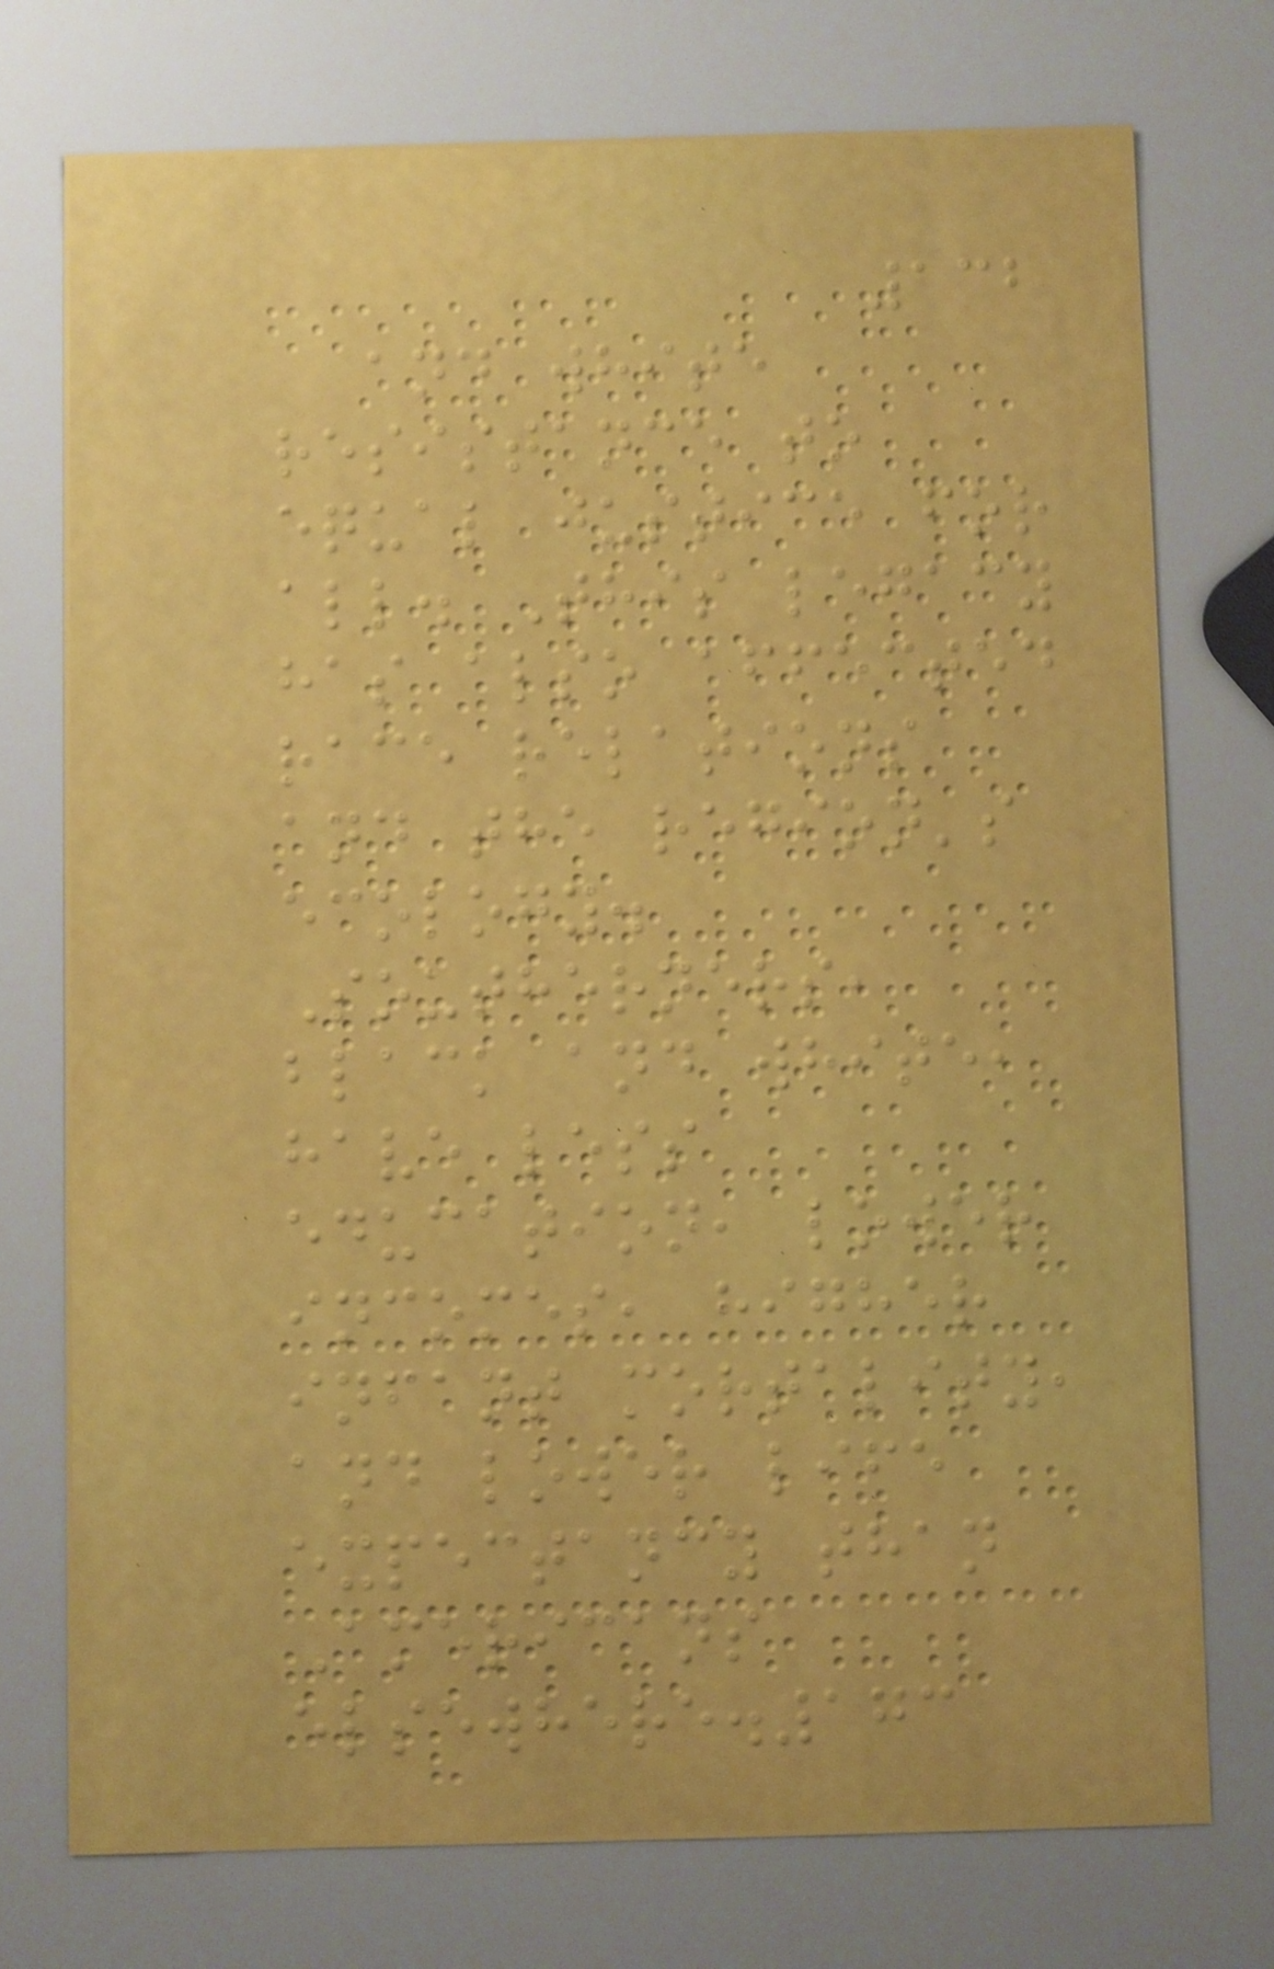132
and white
resistance to
equal justice for
all. This legacy
has also affected
race relations
and the region's
ecology.
Southerners,
black and white,
have less
education, lower
incomes, higher
infant mortality,
and lower life
expectancy than
Americans
elsewhere.173
